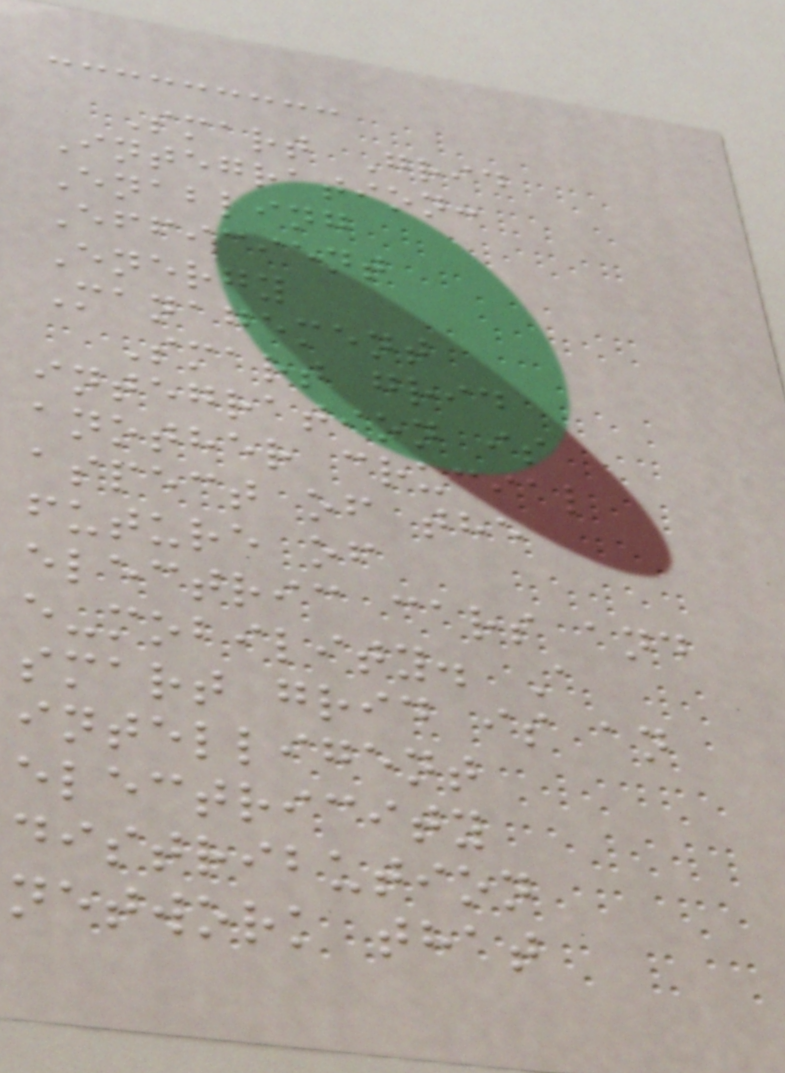Smart Grid
Integration:
Enabling
Efficient
Energy
Management
Smart grid
integration is
another crucial
aspect of the
future of
electric cars and
e-mobility. A
smart grid is an
intelligent
electricity
distribution
network that
